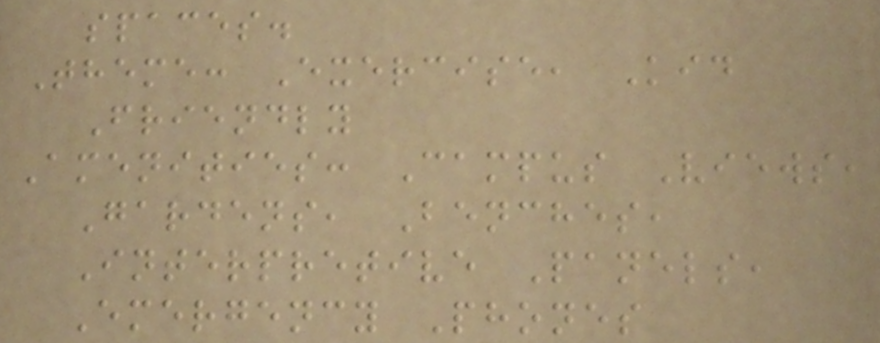spaces.
Theme: Exercise, Kid
Friendly
Amenities: Campus Views,
Gardens, Benches,
Interpretive Panels,
Emergency Phones
